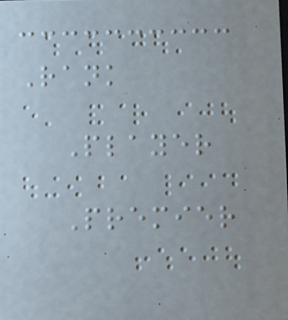Rank
Player
Premier
